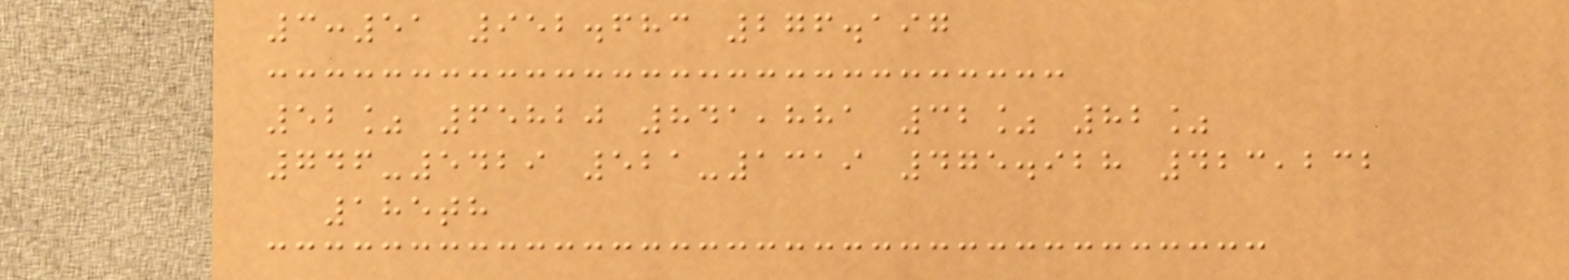3:51 952.683 276.197
52% 65820 841,881 32% 82%
746-5429 521-1319 475.928 423,232
185th
